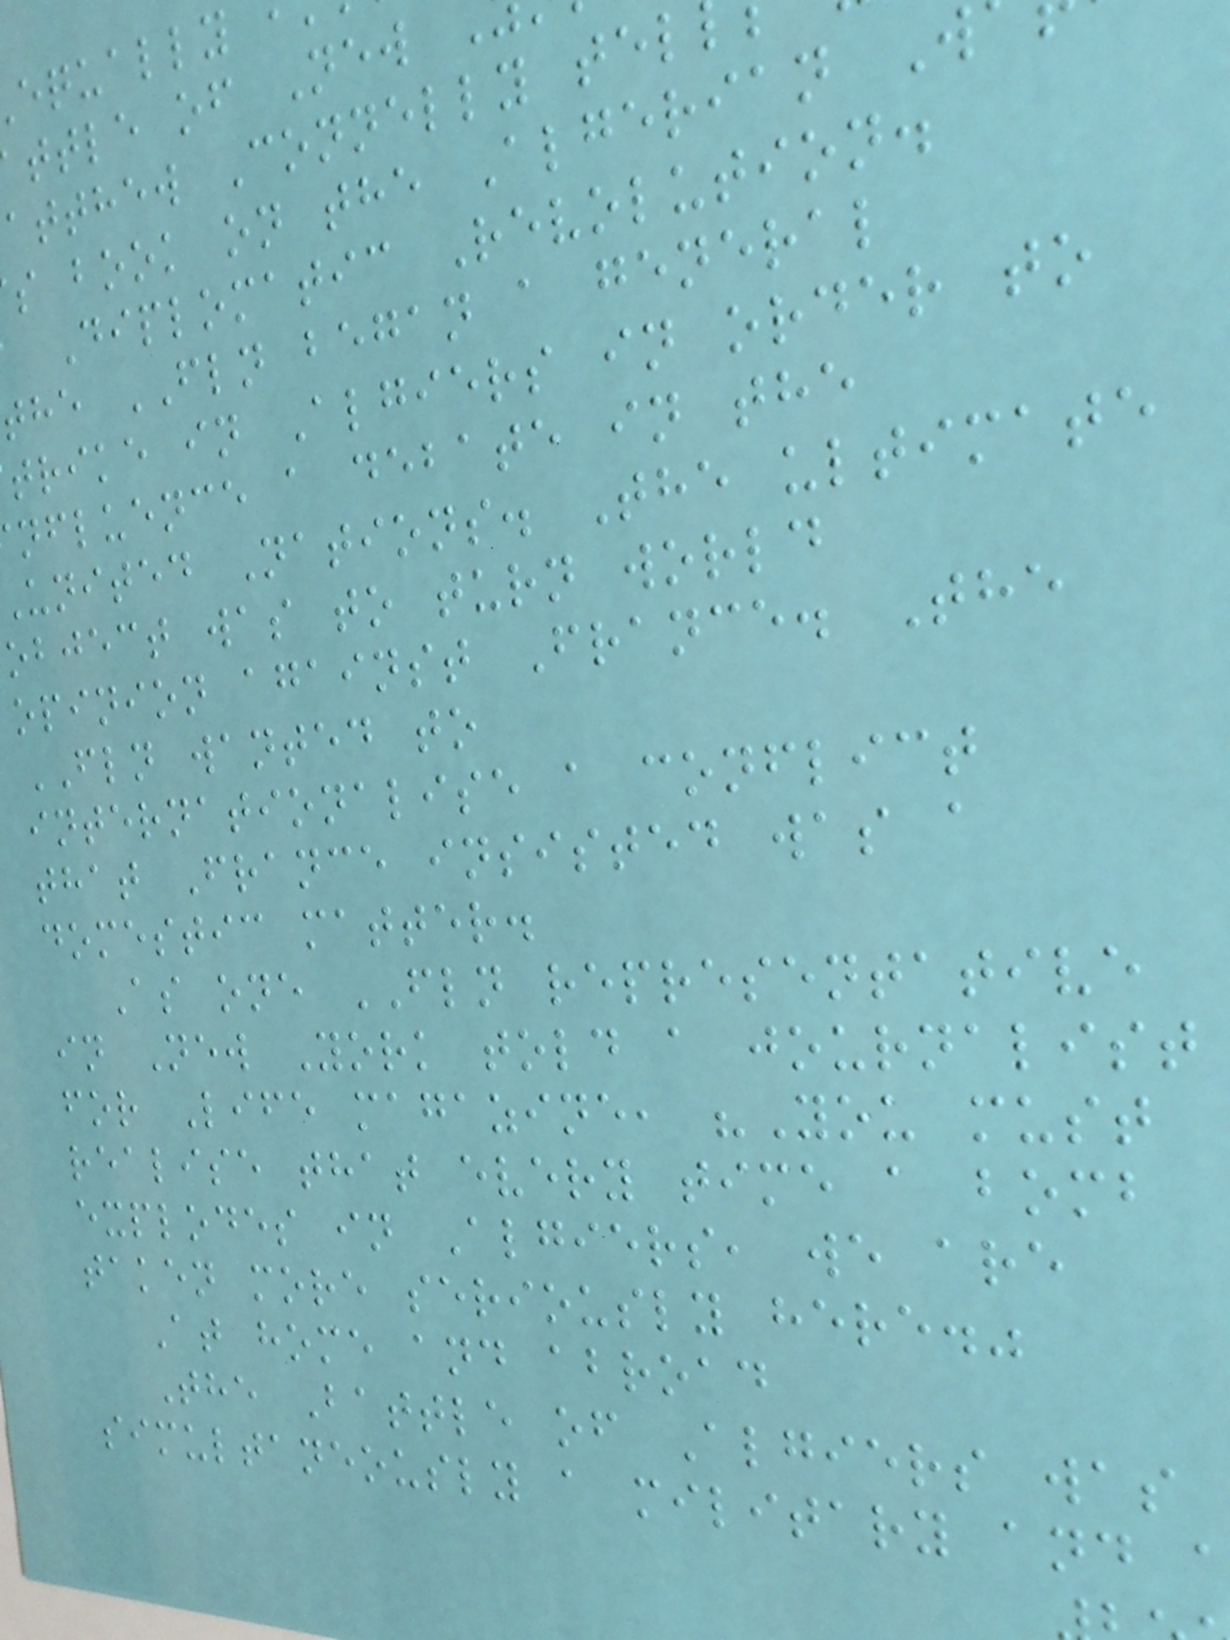equally
ttle of New
atthew Connelly tel
s book on the Algerian W
Diplomatic Revolution.
the FLN began a general
trike in Algiers in order to
nfluence a debate in the
united Nations. The ultimate
object was to turn world
opinion against France. The
FLN wanted to
internationalise a conflict
that France insisted was a
domestic matter.
As one FLN representative
in New York told a journalist
for Life magazine, "You must
realise that every time a bomb
explodes in Algiers, we are
taken more seriously here."
At home and abroad
The Battle of Algiers was
simultaneously a military and
